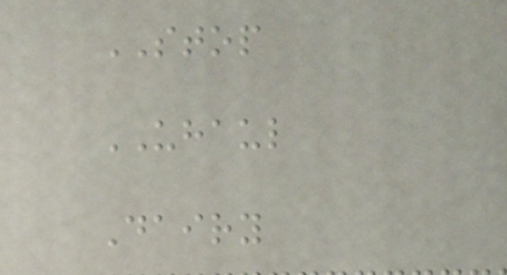STOP
UHAUL
Dairy
